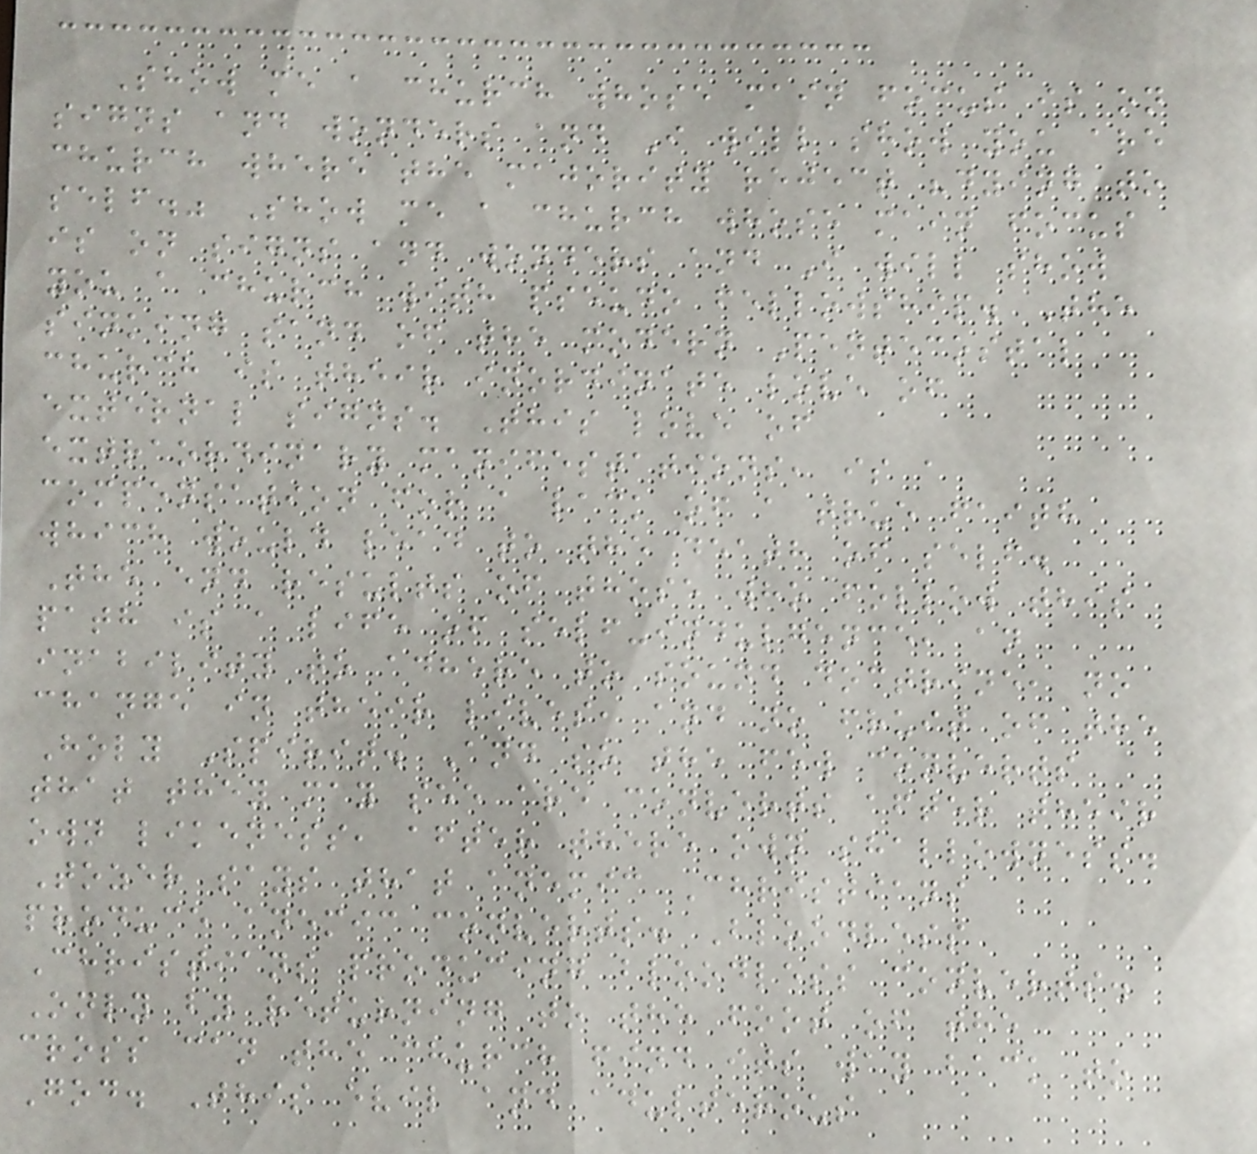Show me a church whose main focus is on
signs and wonders and I will show you are
church where the majority reject "dying to
self." Show me a church whose main focus
is on signs and wonders and I will show
you a church with pseudo fellowship. The
sinking sand of the modern Pentecostal
church is their inordinate love of
external signs. This love of
extraordinary manifestations, is a
compensation for a lack of a true faith
which would lead to the death of self.
The end results of those who follow this
path is a life of self-indulgence, an
inability to adhere to sound doctrine, no
change in their lives, and no fruit of the
Holy Spirit. And so the few converts
that they may see are converts after their
own likeness, after there own shallowness.
Tozer says that anemic Christians
produce anemic converts. Bloodless
Christians producing bloodless converts.
Only by returning to the foot of the
cross can the church find its way back to
God. This evil and adulterous
